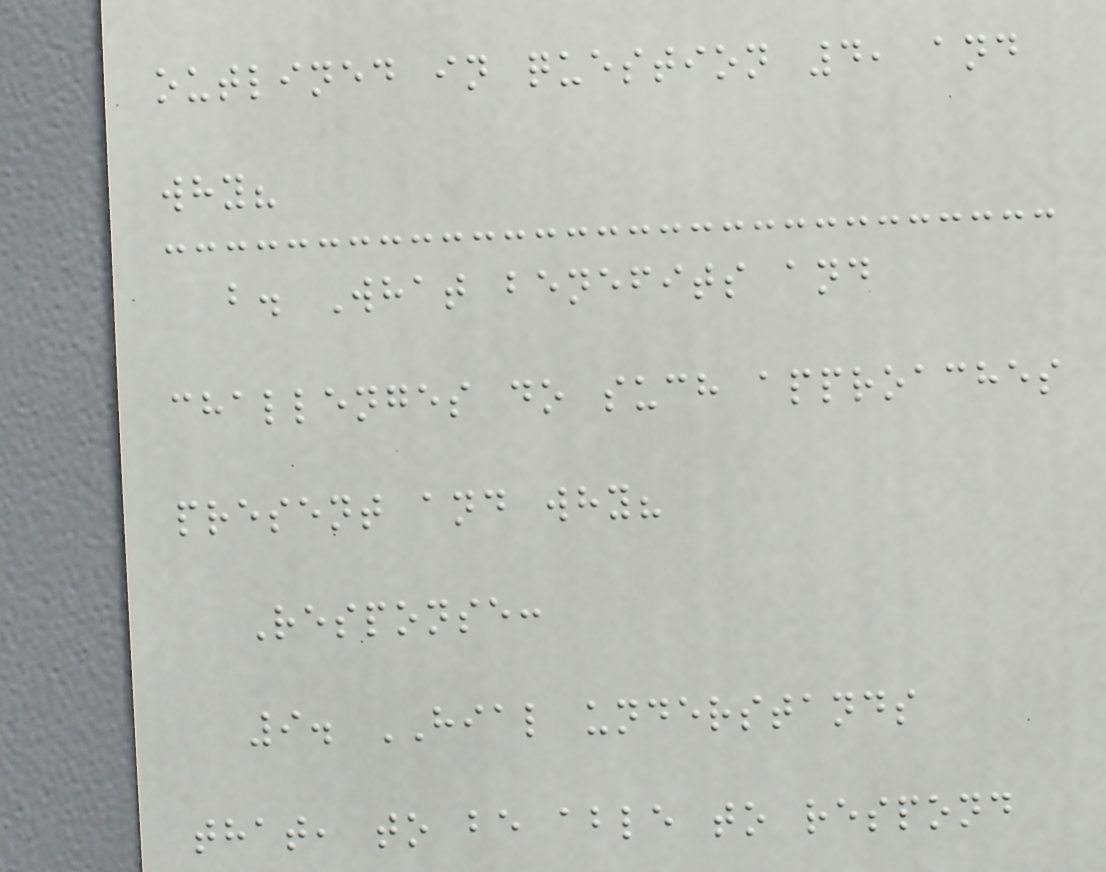outlined in question 4, and
why?
b. What benefits and
challenges do such approaches
present and why?
Response:
9. HIAL understands
that, to be able to respond
